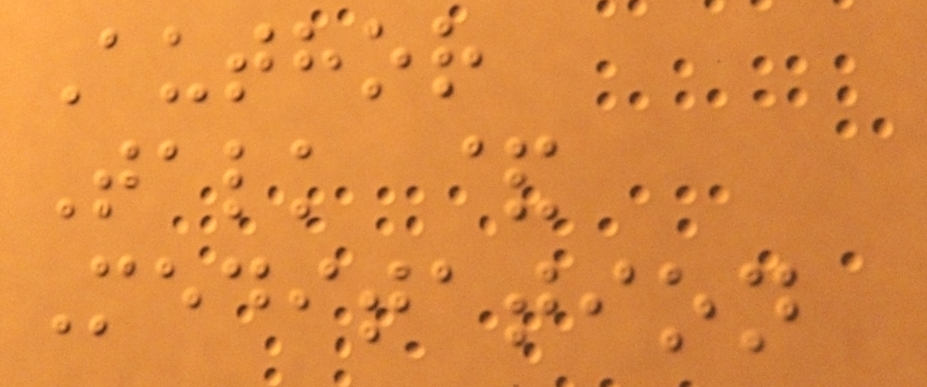Author
Talk &
Meditation
